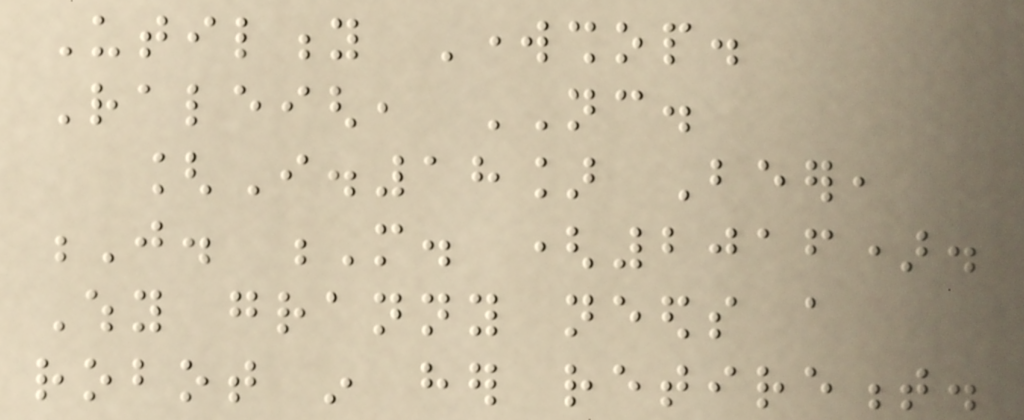Utility Workshop.
Raleigh, NC.
[I.18] Beer,
J. M. (2016).
Why granny needs a
robot in her retirement.
